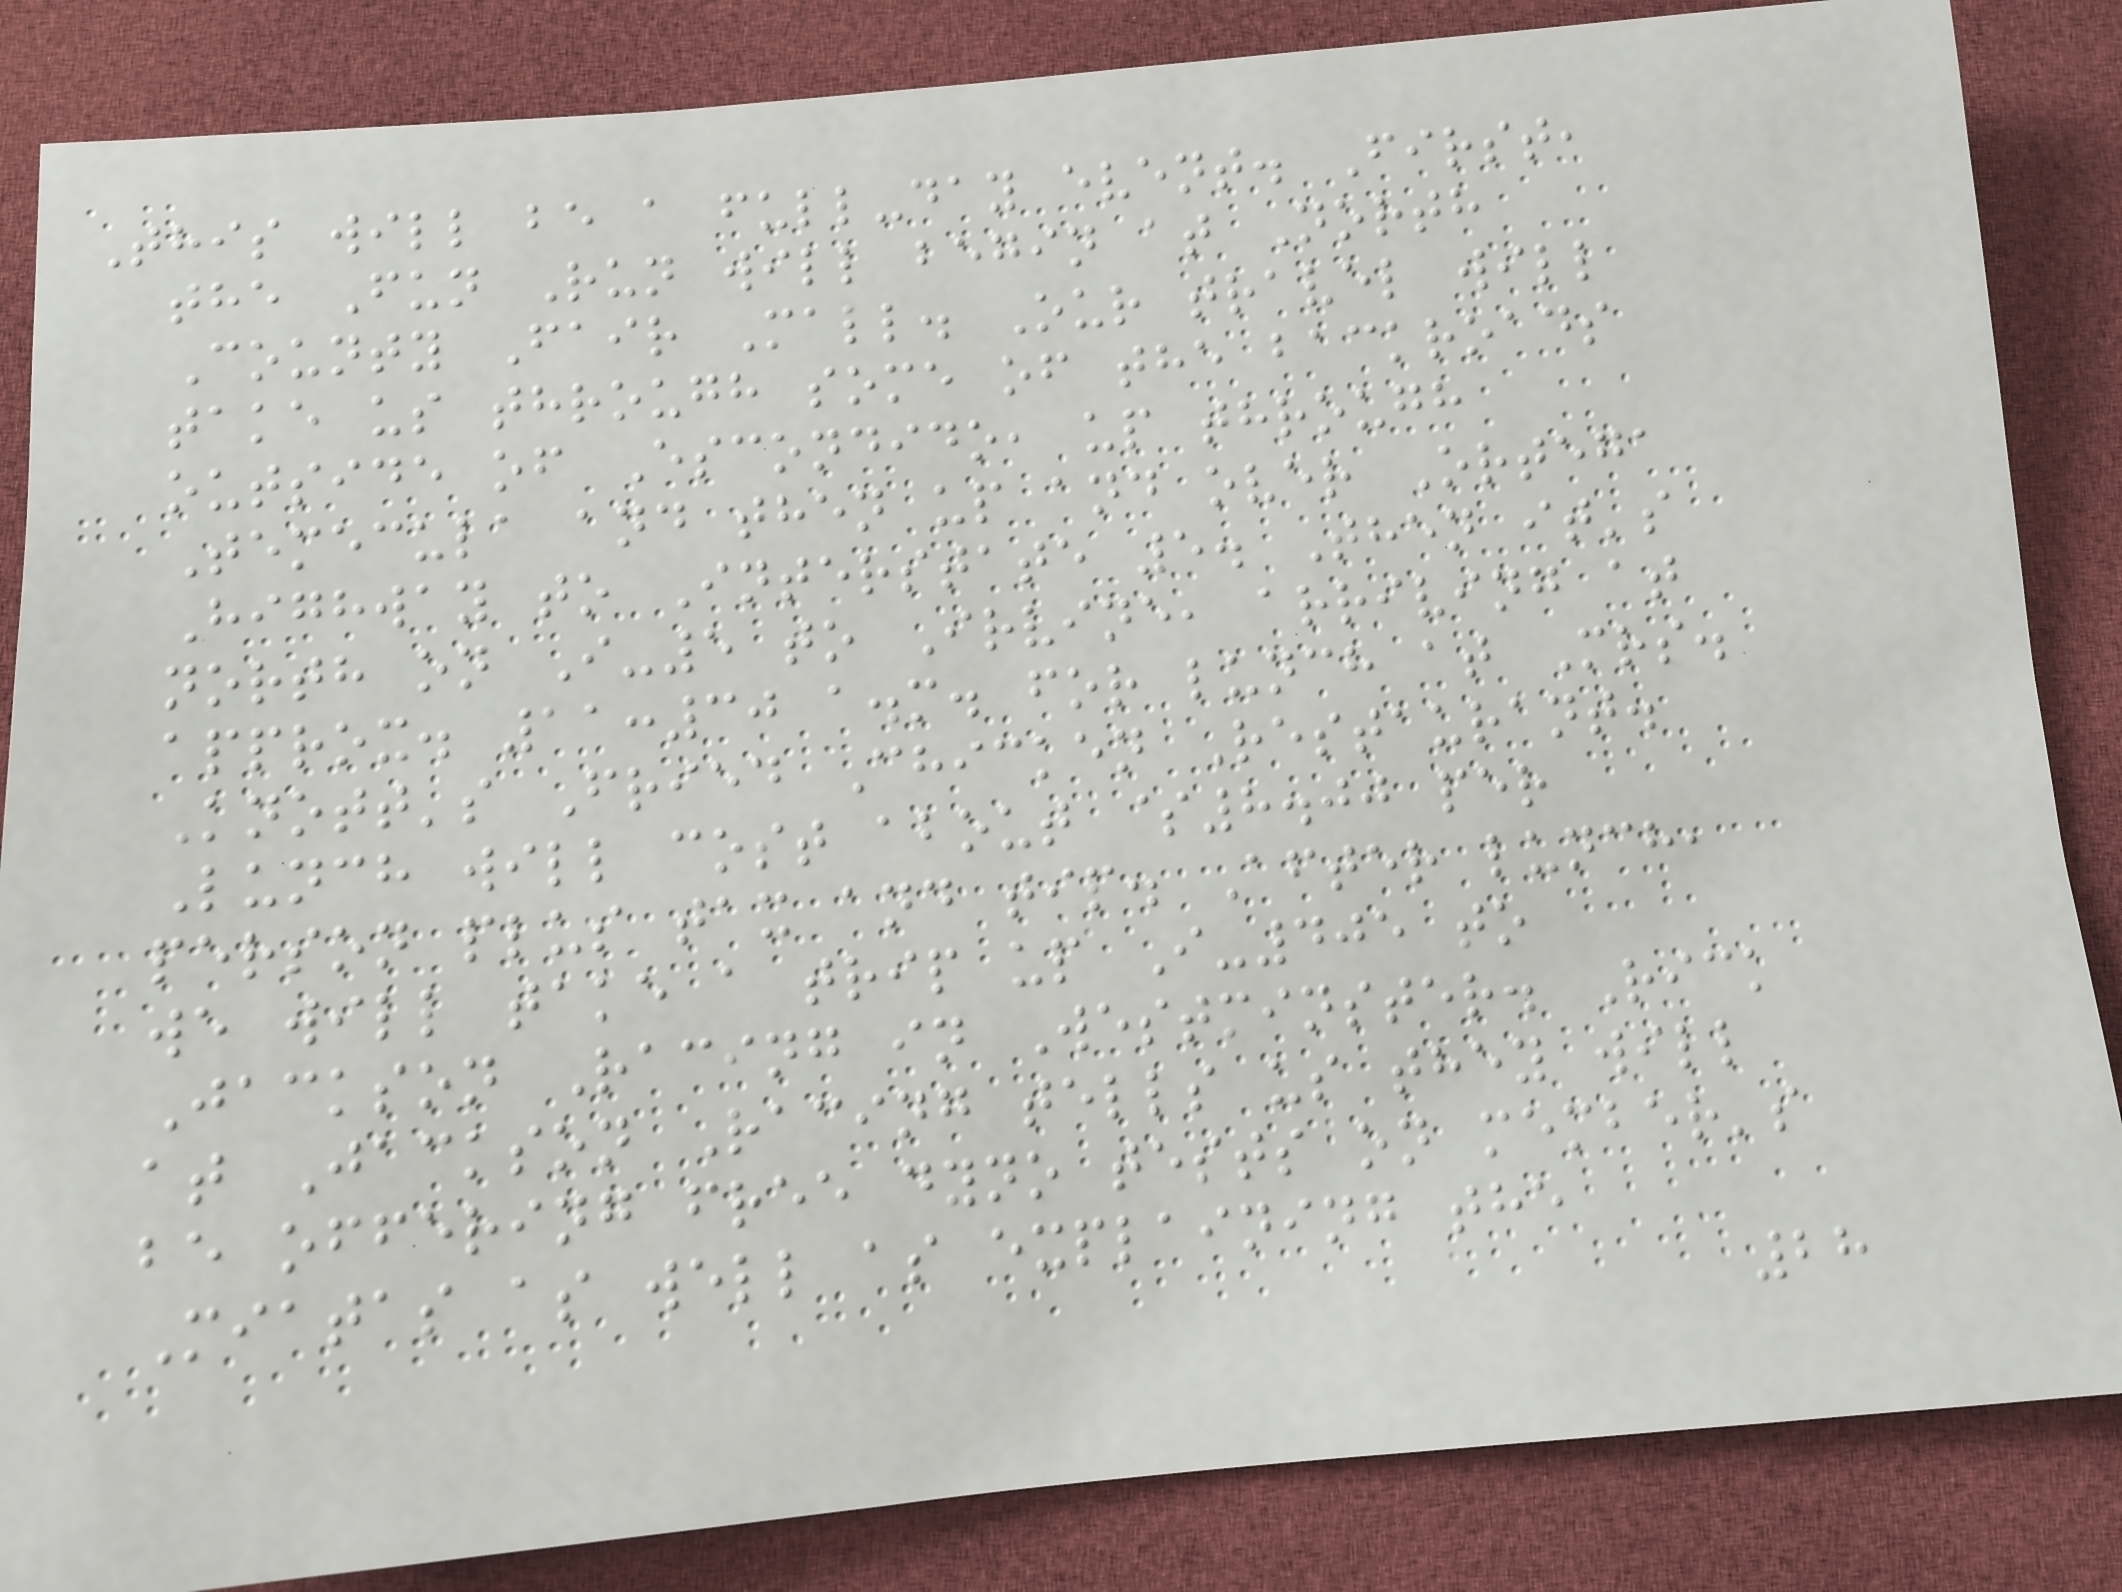This will be a full-day event. First,
the Fun Run will begin at North
County Fair Mall. Our travel will
take us through some of the backroads
outside of Escondido, up through
Temecula and then up and over Ortega
Highway to Interstate 5. Then it's
north on I-5 to Irvine, arriving at
approx. 11:30 a.m. for lunch at Mrs.
Knott's Fried Chicken Restaurant.
Lunch will cost about $8.00 per
person plus tax and tip. After lunch,
we will take a trip up I-405 to
Jackson Racing in Westminster. Rick
at Jackson Racing tells us they will
be offering free dyno tests on member's
Miatas as well as explaining the
28
